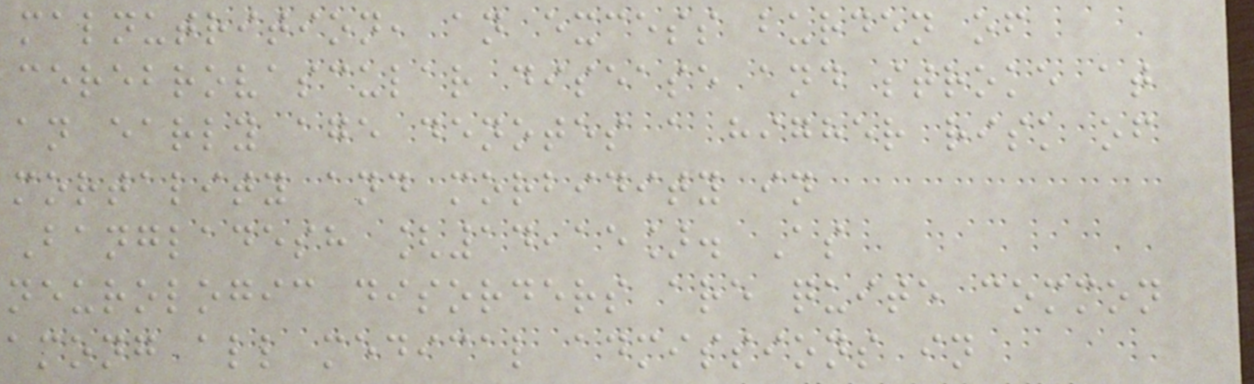malnutrition, an excess burden of
cerebrovascular disease and stroke at
an early age denotes a higher risk of
mortality and morbidity in
Bangladesh [14,15]. As
neurologic disorders are quite common
among all medical admissions in
